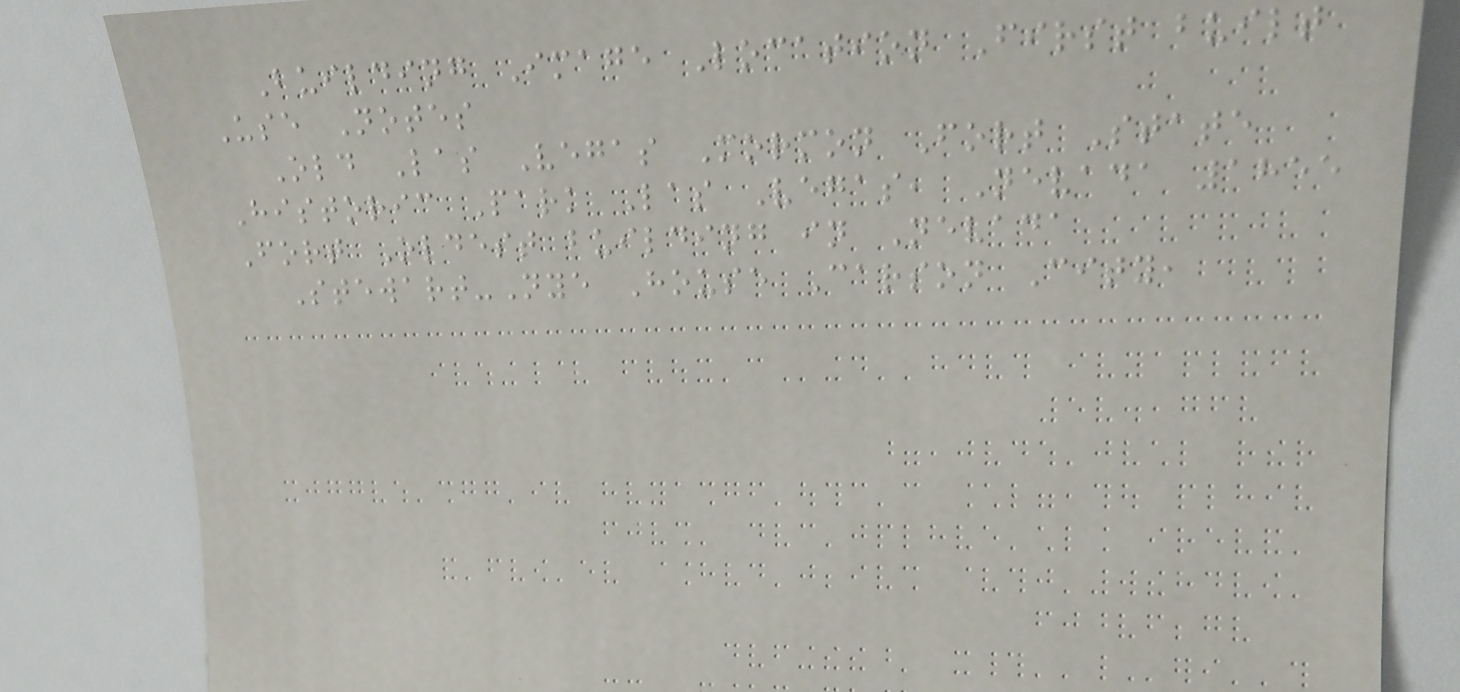Building Image Location First built
Use Notes
Old Las Vegas Mormon Fort State
Historic Park Las Vegas, Nevada 1855
Fort Oldest building in Nevada
Stewart-Nye House Carson City,
